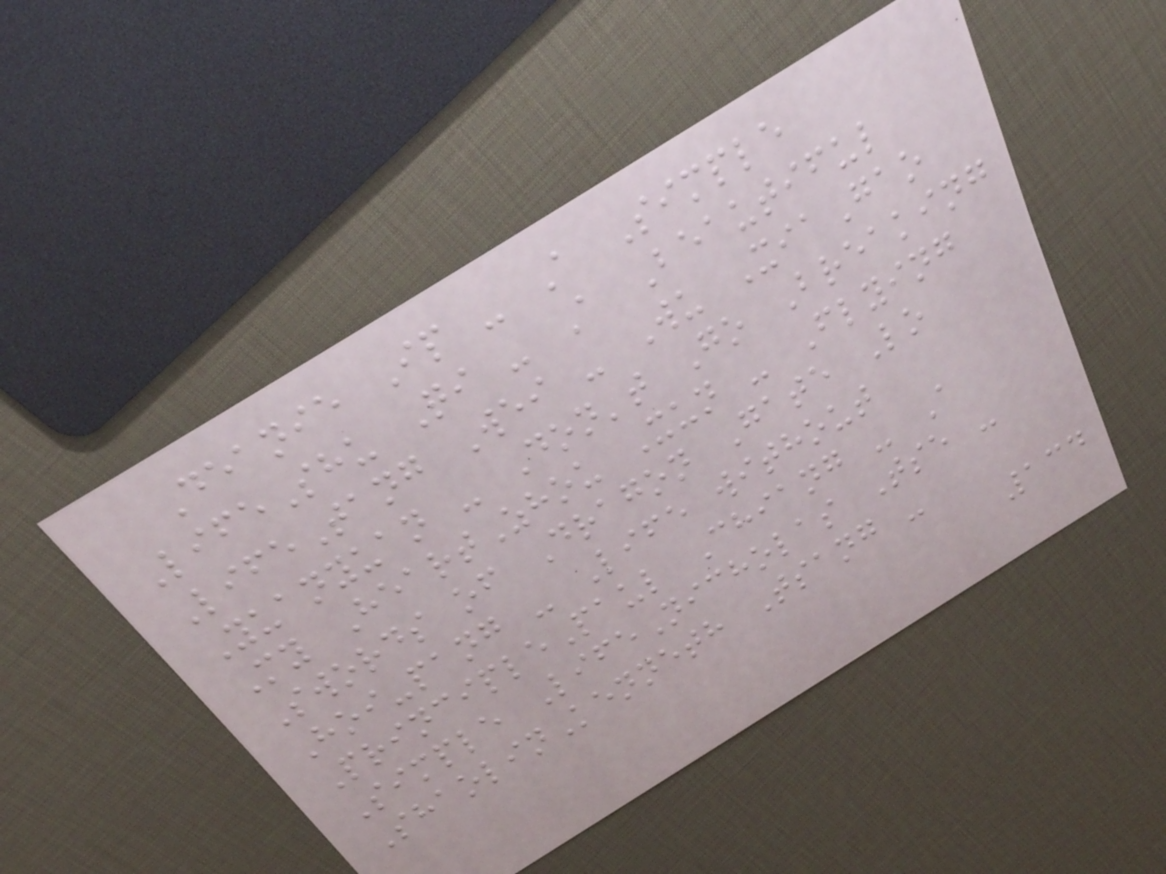Deanie Ip - A Simple
LifeShu Qi - A Beautiful
LifeTang Wei - Wu XiaGao
Yuanyuan - Don't Go Breaking
My HeartZhou Xun - Flying
Swords of Dragon Gate Lo
Hoi-pang - Life without
PrinciplePaul Chiang - A
Simple LifeNicholas Tse -
ShaolinKenneth Tsang -
134
